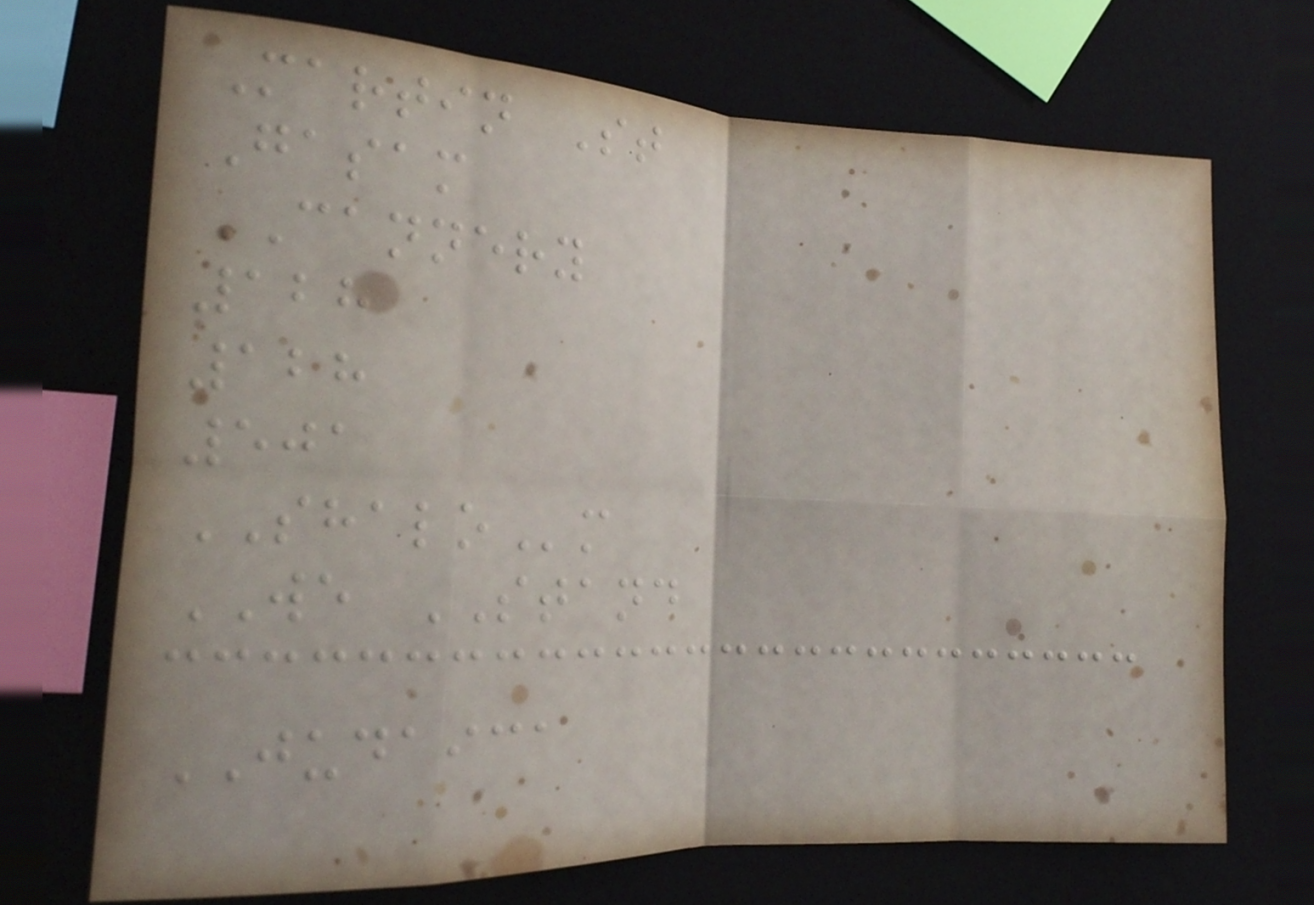Martin St
Gasam
CANNERY
128
128
501
SHALOm
WE STAND
JUDAICA
